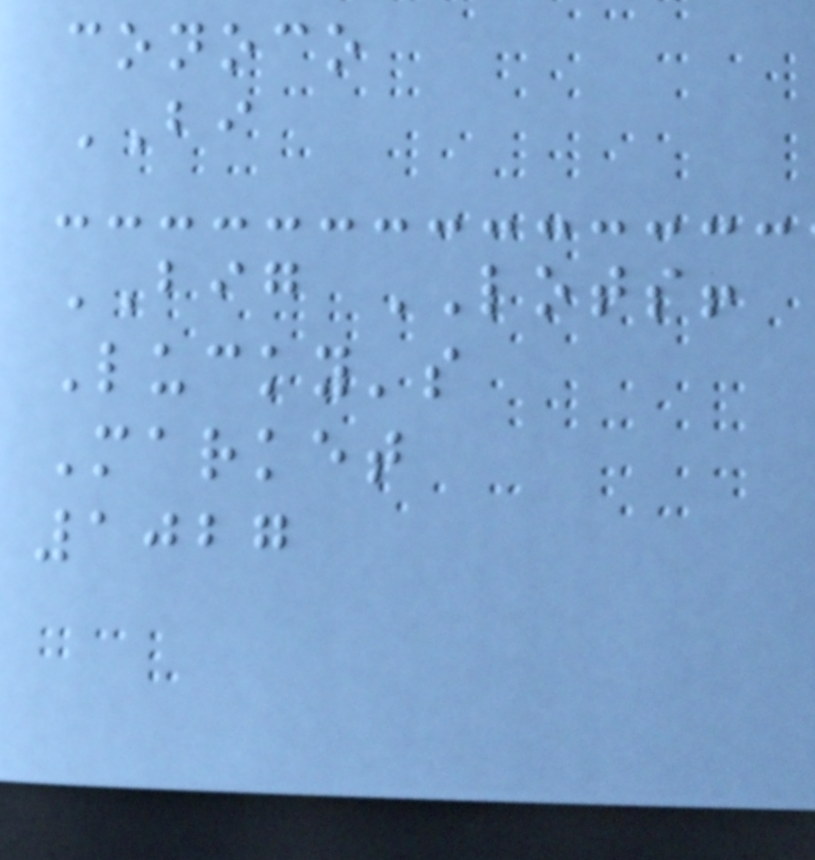conoco
BI
BIG LOTS!
Lucky's
Market
1027
